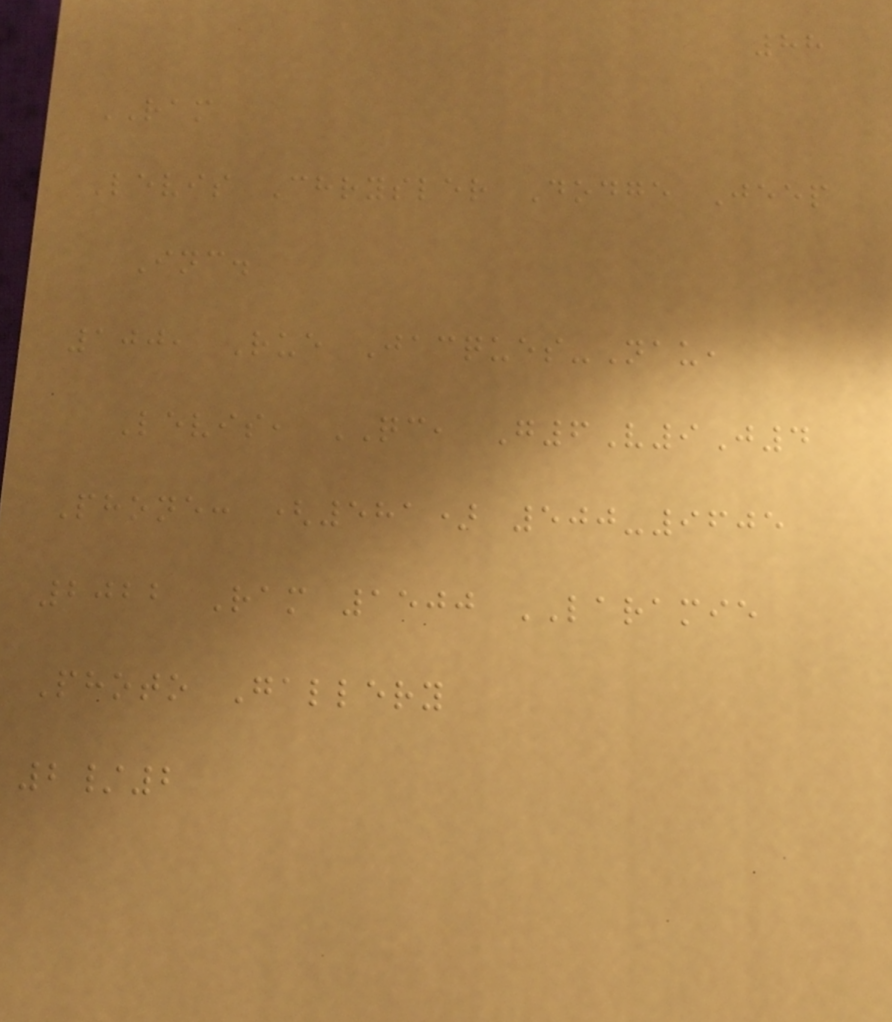88
RAM
Levis Chrysler Dodge Jeep
Inc.
100, Rue Jacques-Nau,
Levis, QC, G6V9J4
Phone: (581) 500-9605
2022 Ram 1500 LARAMIE
Photo Gallery
2/2
